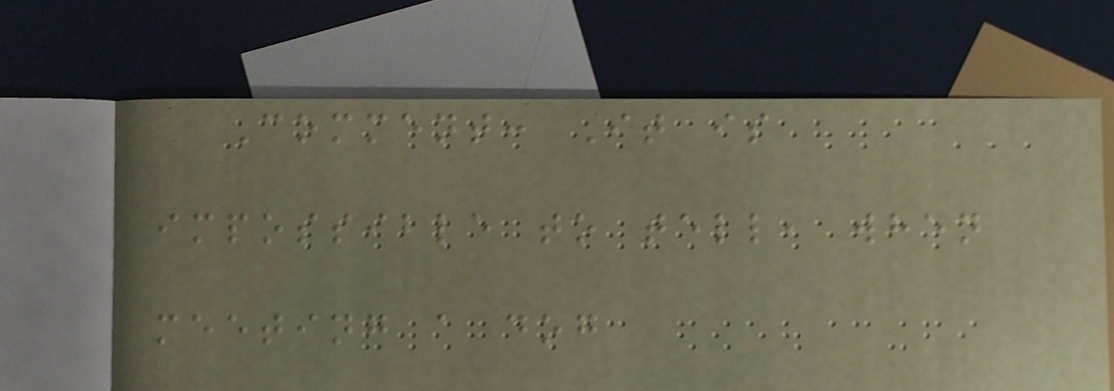Comment: It is
impossible to tell, when
meeting a dog
